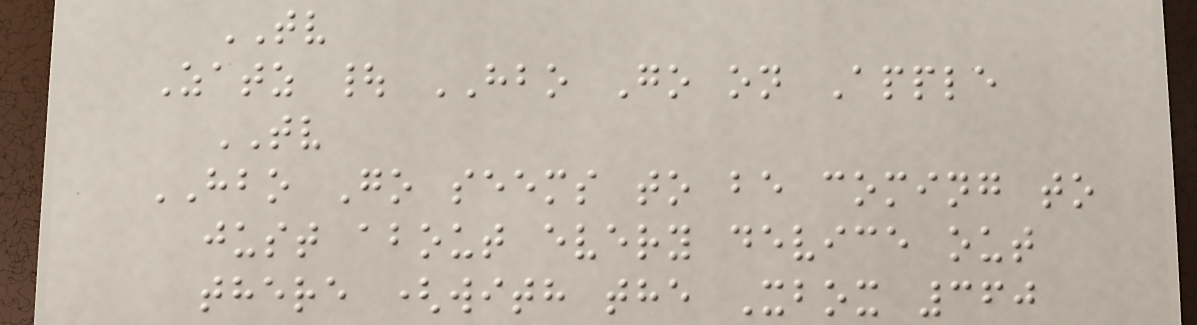TV
Zatz | HBO Go on Apple
TV
HBO Go seems to be coming to
just about every device out
there (with the Xbox 360
